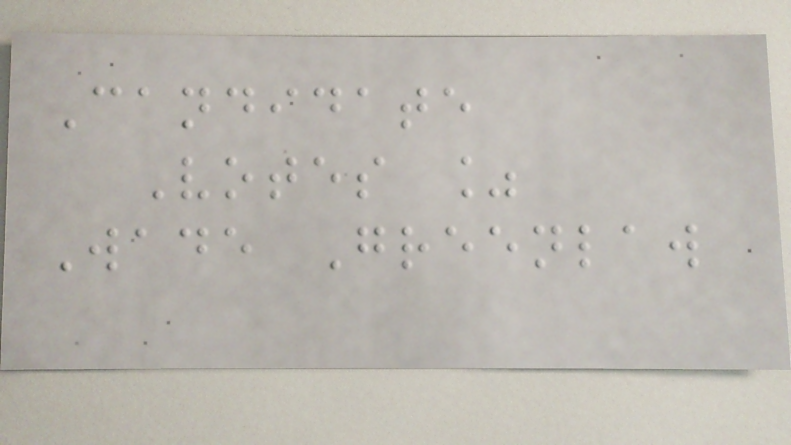Candidate
Votes %
Wade Greenlaw
